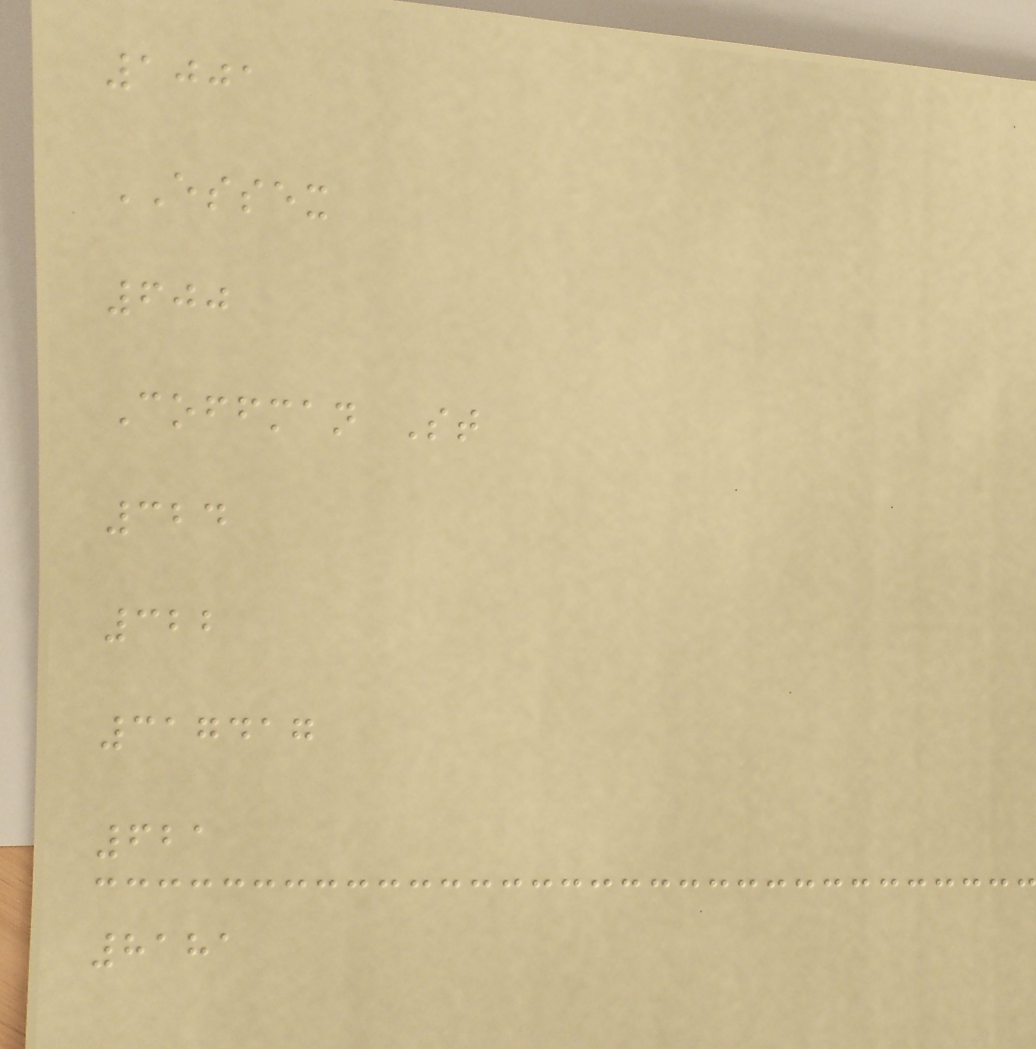1001
ESSEX
600
Coffman St
324
322
317417
621
8181
